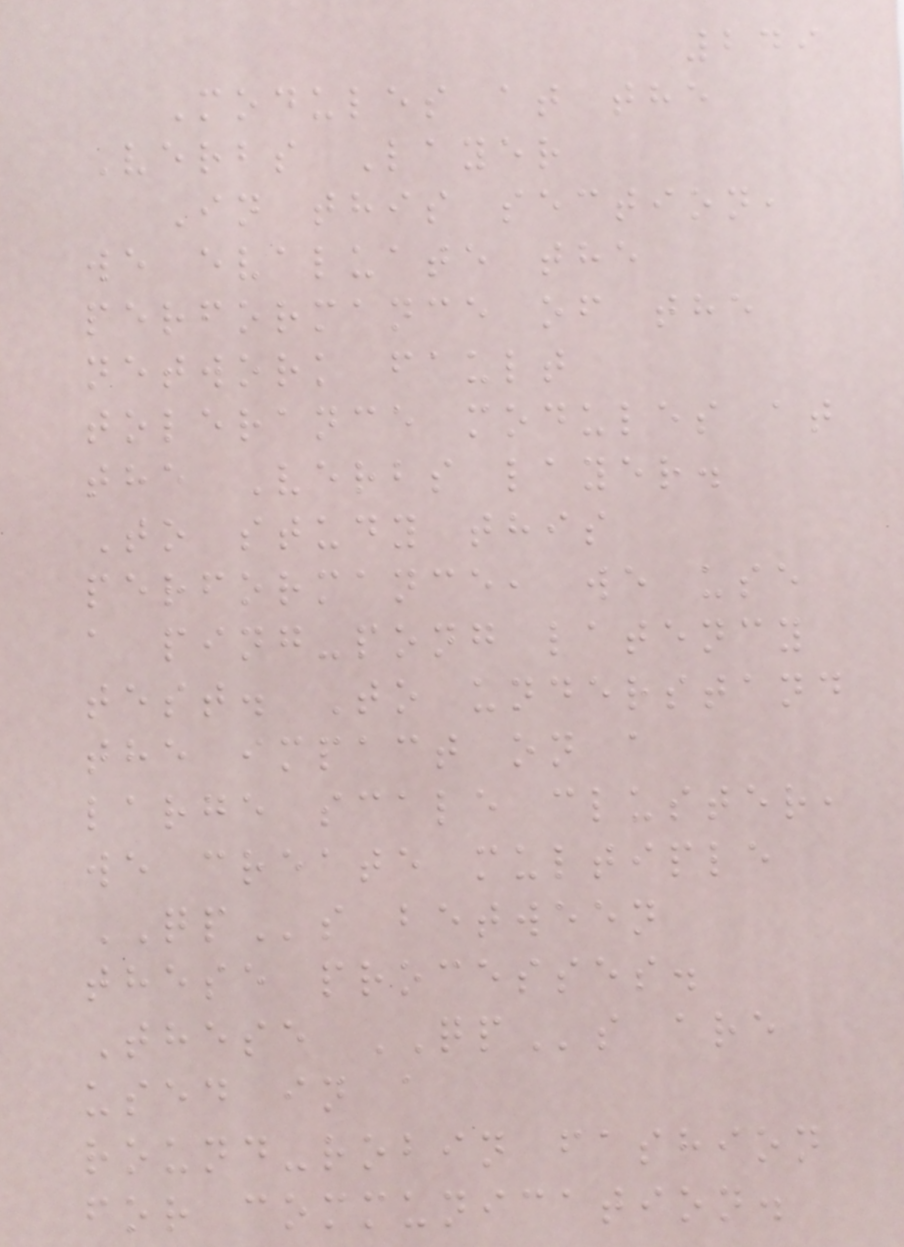249
Modules at the
Verbs Layer
In this section,
we evaluate the
performance of the
network fault
tolerance modules at
the Verbs layer.
To study this
performance, we use
a ping-pong latency
test. To understand
the impact on a
large scale cluster,
we create multiple
QPs between
these processes.
These QPs are
used in a
round-robin fashion
for communication.
